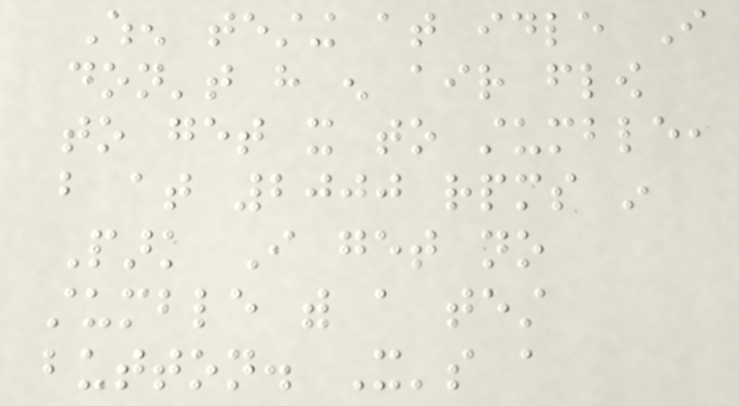When testing at idle I
don't have enough air flow
to get it to stumble,
but at 2000 rpms in
Park I get no
stumble with a test
button. It's a
